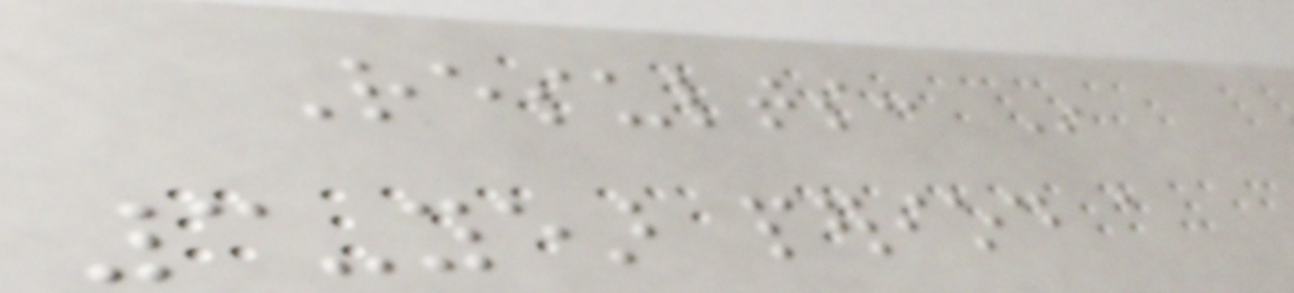Results: In
3-year period a
